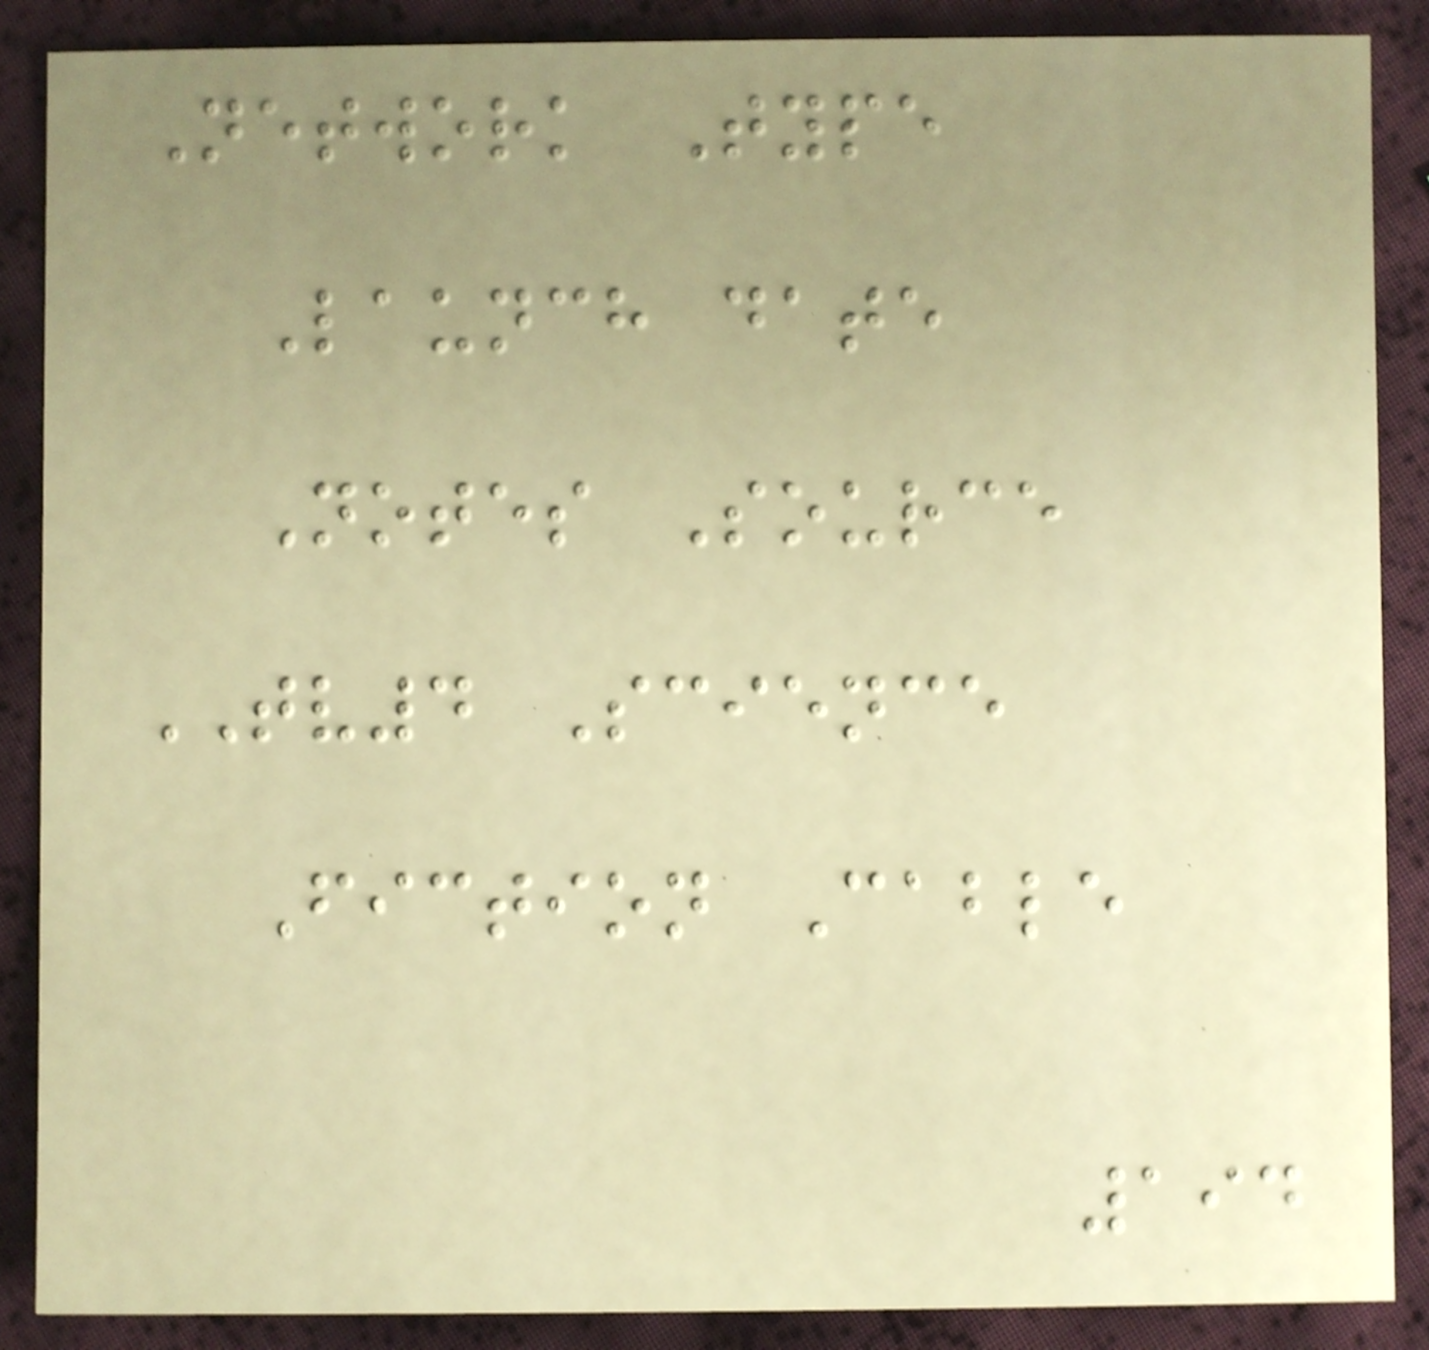Network Type
Launch date
Notes Source
TV4 Science
Fiction Cable
194
